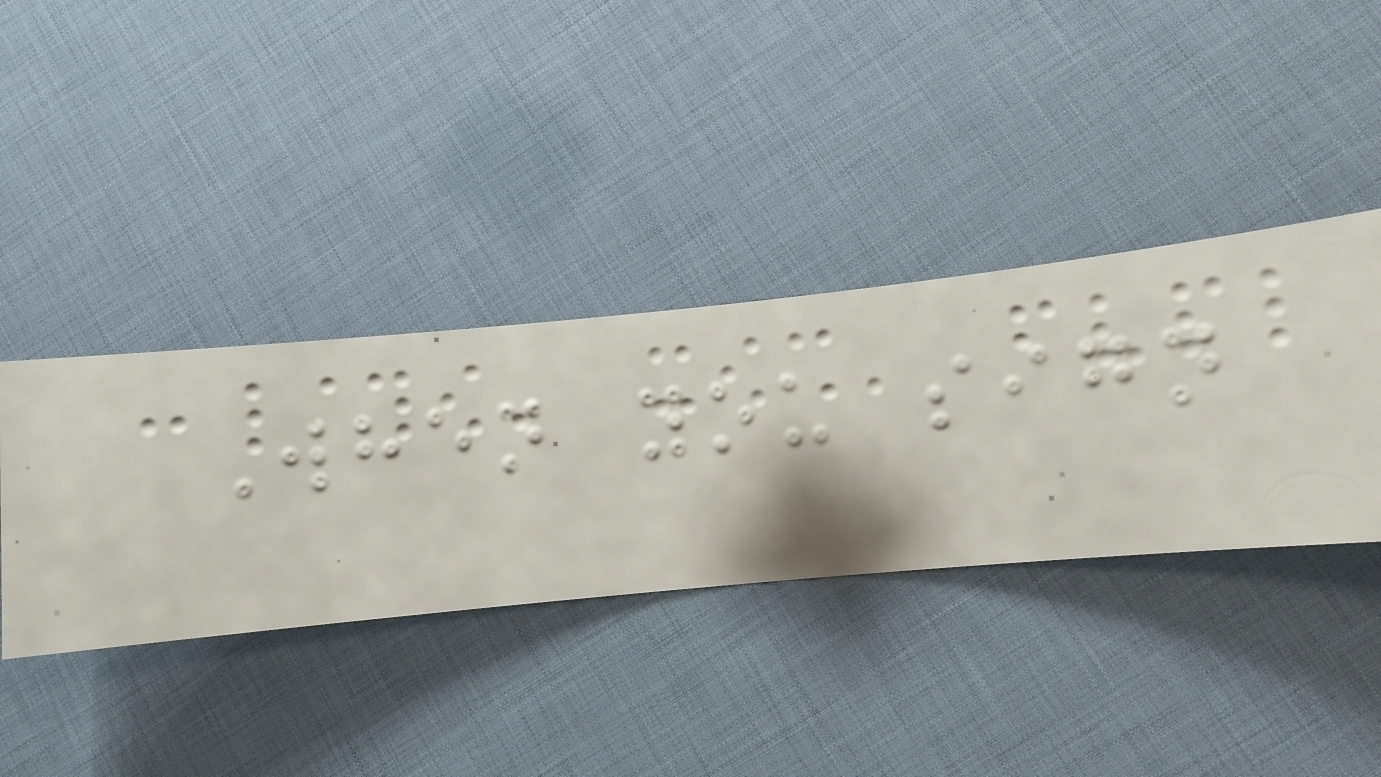When you sign
